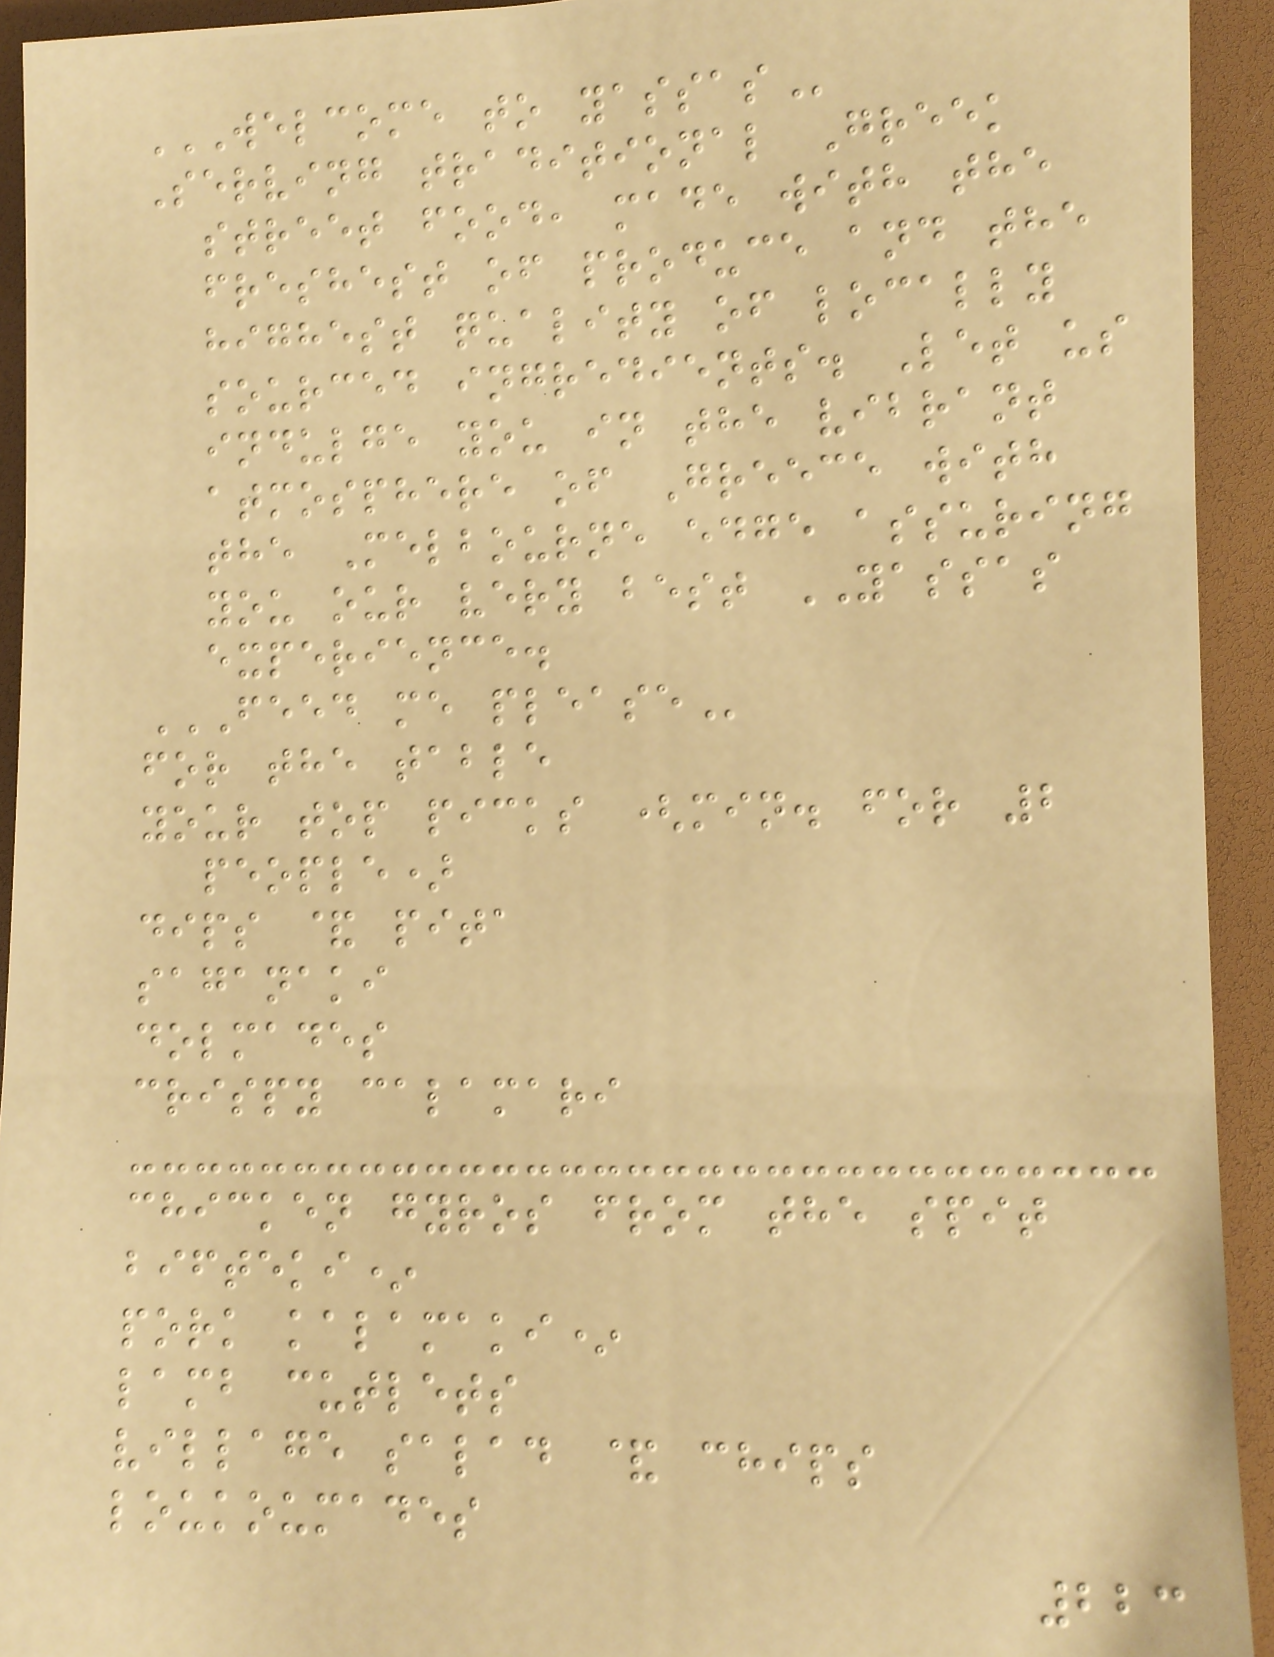WELCOME TO YASSAS
Serving traditional Greek
street food, made with the
freshest of produce and the
highest quality of locally
sourced ingredients. Let us
indulge you in the vibrant
atmosphere of Greece with
the Melbourne edge assuring
you our very best YASSAS
experience.
FEED ME PLEASE
for the table
your top picks (min. for 2
people)
dips & pita
saganaki
dolmades
crispy calamari
chicken gyros from the spit
bifteki*
pork kalamaki*
lamb cutlets
village salad & chips
loukoumades
223
